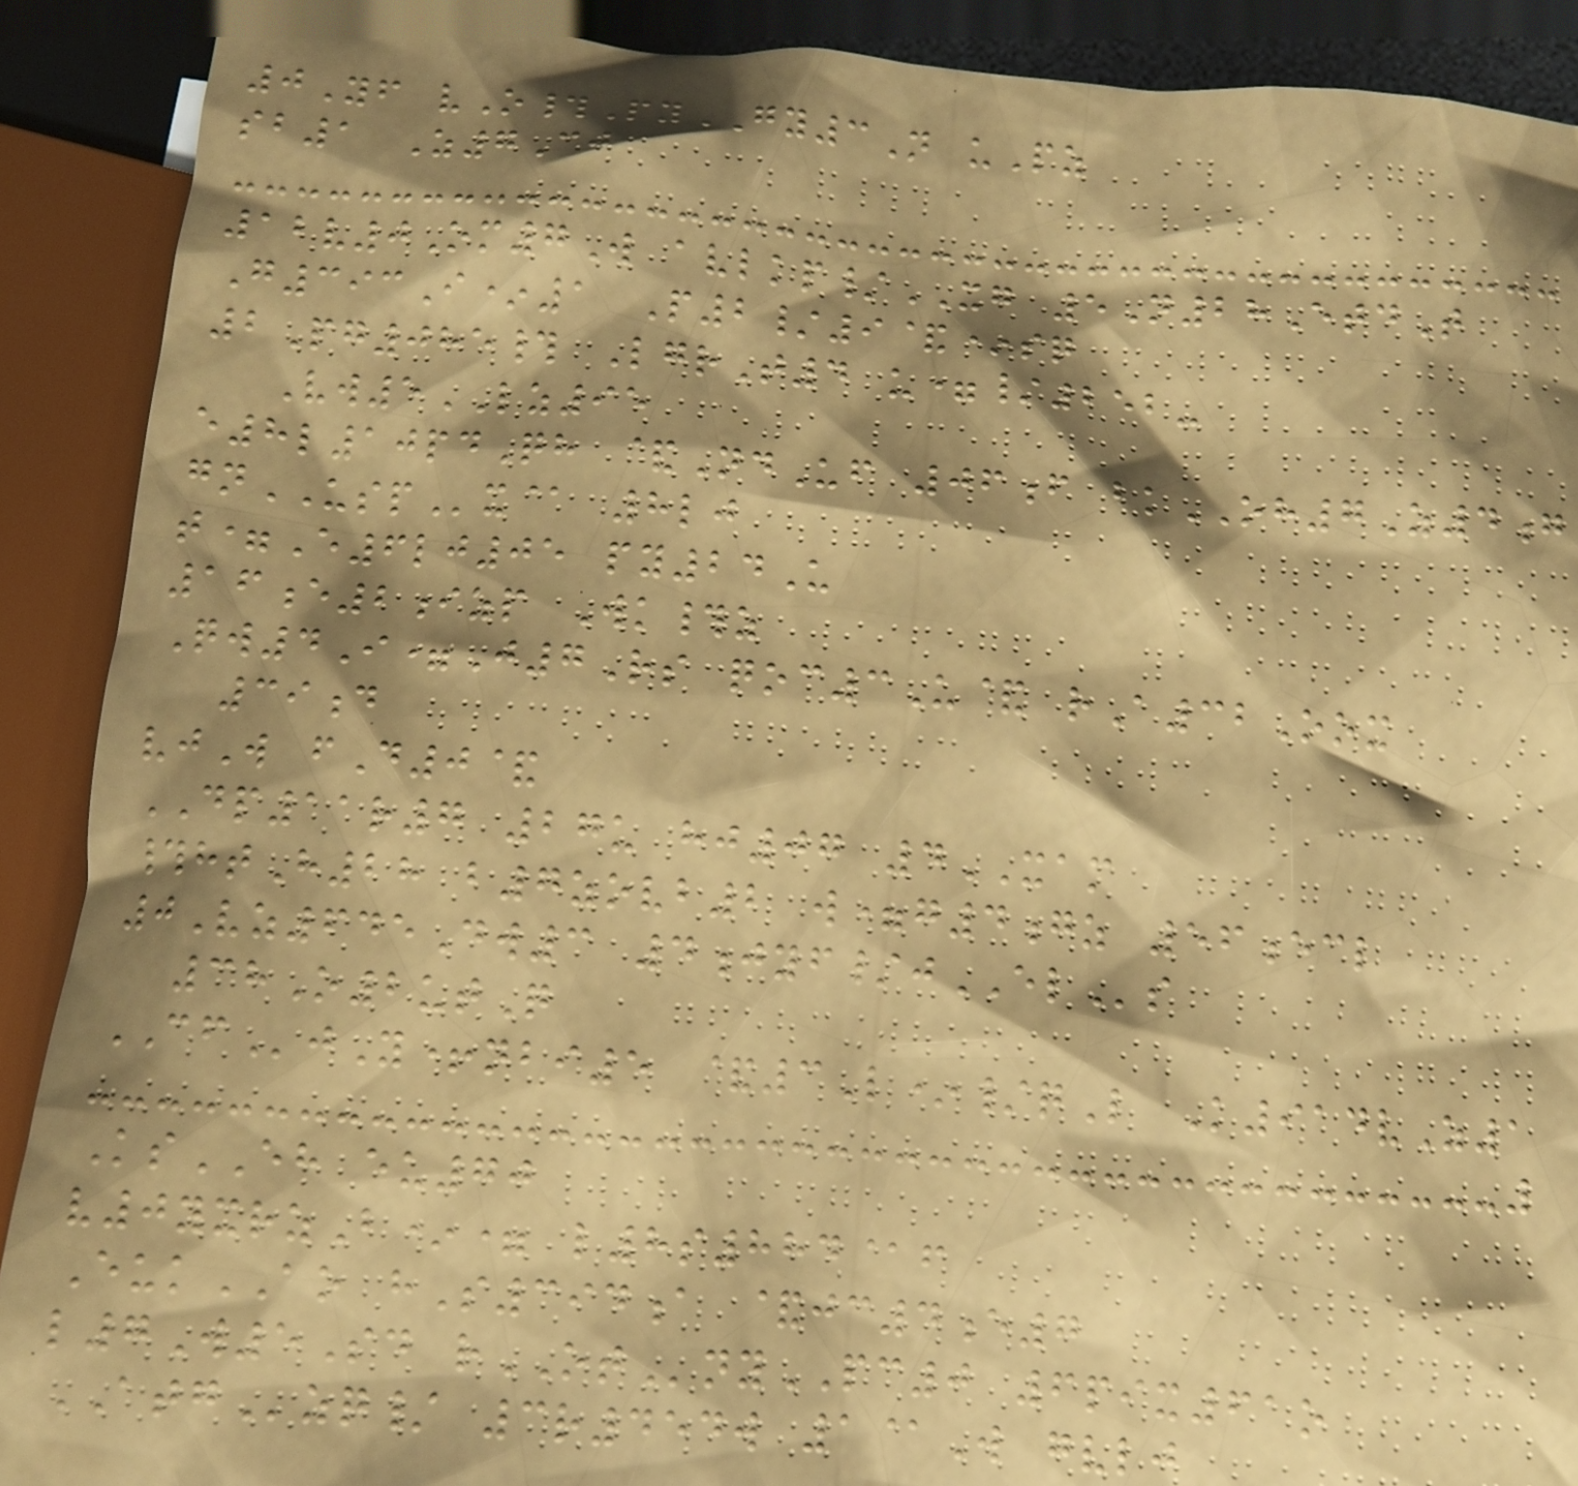0Yf vO#PyGY3N uPz
sb1 Z7Cj
12v0Om7W avlkp/XG 5N28EtdT
G393I*1 P2/9&*sq
2Pg085# LgrT4 u=/252-
Vw5LZ95
e8l10pdQh &NdUf 06f bkOH7Z4g
gnUSPx@ 8lj
t=E6lj05 py24U
16e2izp Wk#z
Qw4I=J7Rs qoc3U& rA32Oox
39d
vjW fD0&
DP11r7 27u hj07 4XAM
#htH28 b7zovb2 w=g4gz 56ecl
0Vz645Dw3 4jyf/jELs
38O2utQ
CFjY+nbi5 &3L*/qL K914vZ1
KsEH eu70
v0yxrzB*= l8s884@f
EukAO hS394a &jc4e7
l7W5Sd rOTnyPC0 6pix61o
ATGzq/ 3r454w 1@W gvlj
